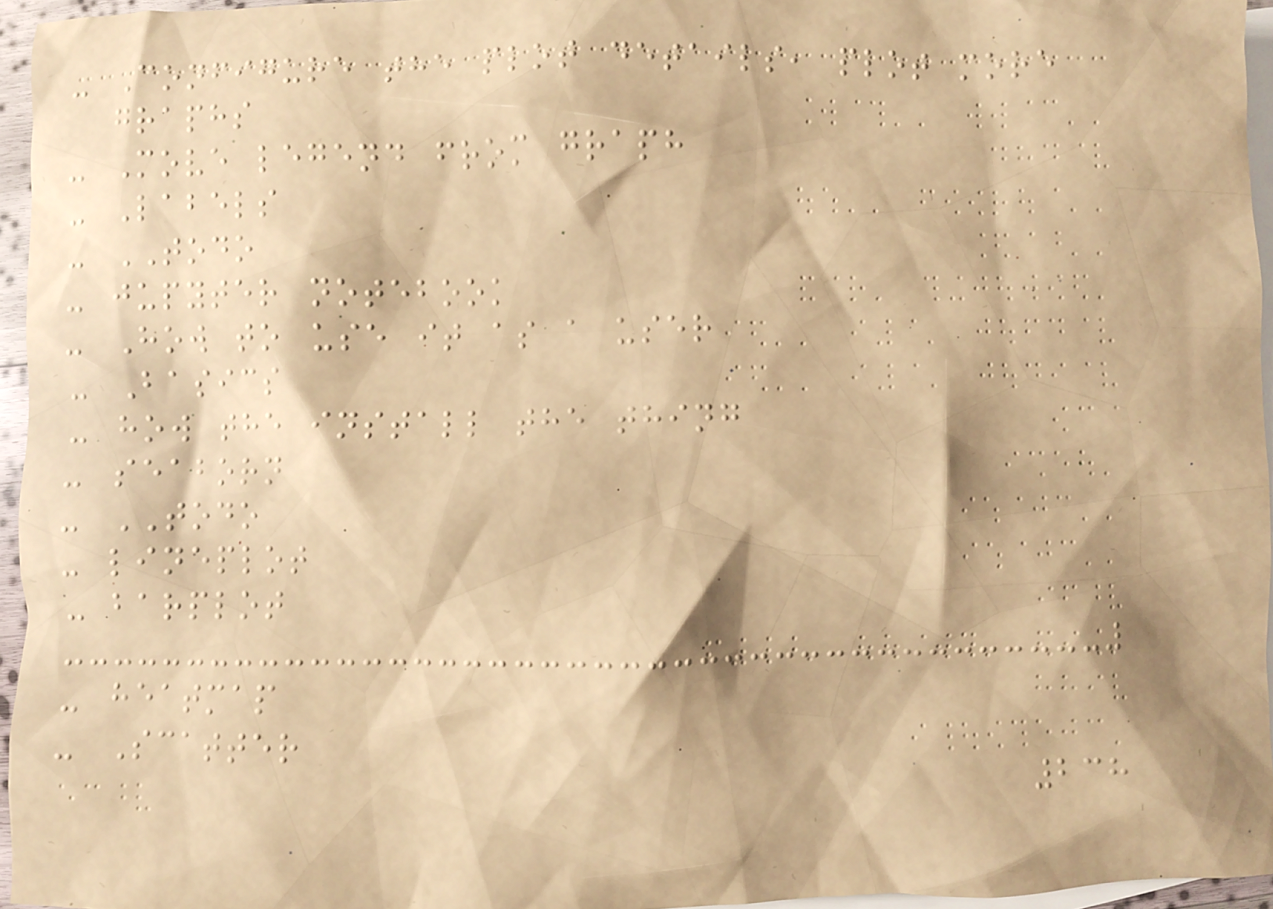- Configure the plot details, plot more
graphs
- Move legend from graph
- Labels
- TODO
- jupyter notebook
- How to use it as a user
- Basics
- how the install the thing
- seaborn
- TODO
- lineplot
- barplot
- heatmap
- Scatter
238
